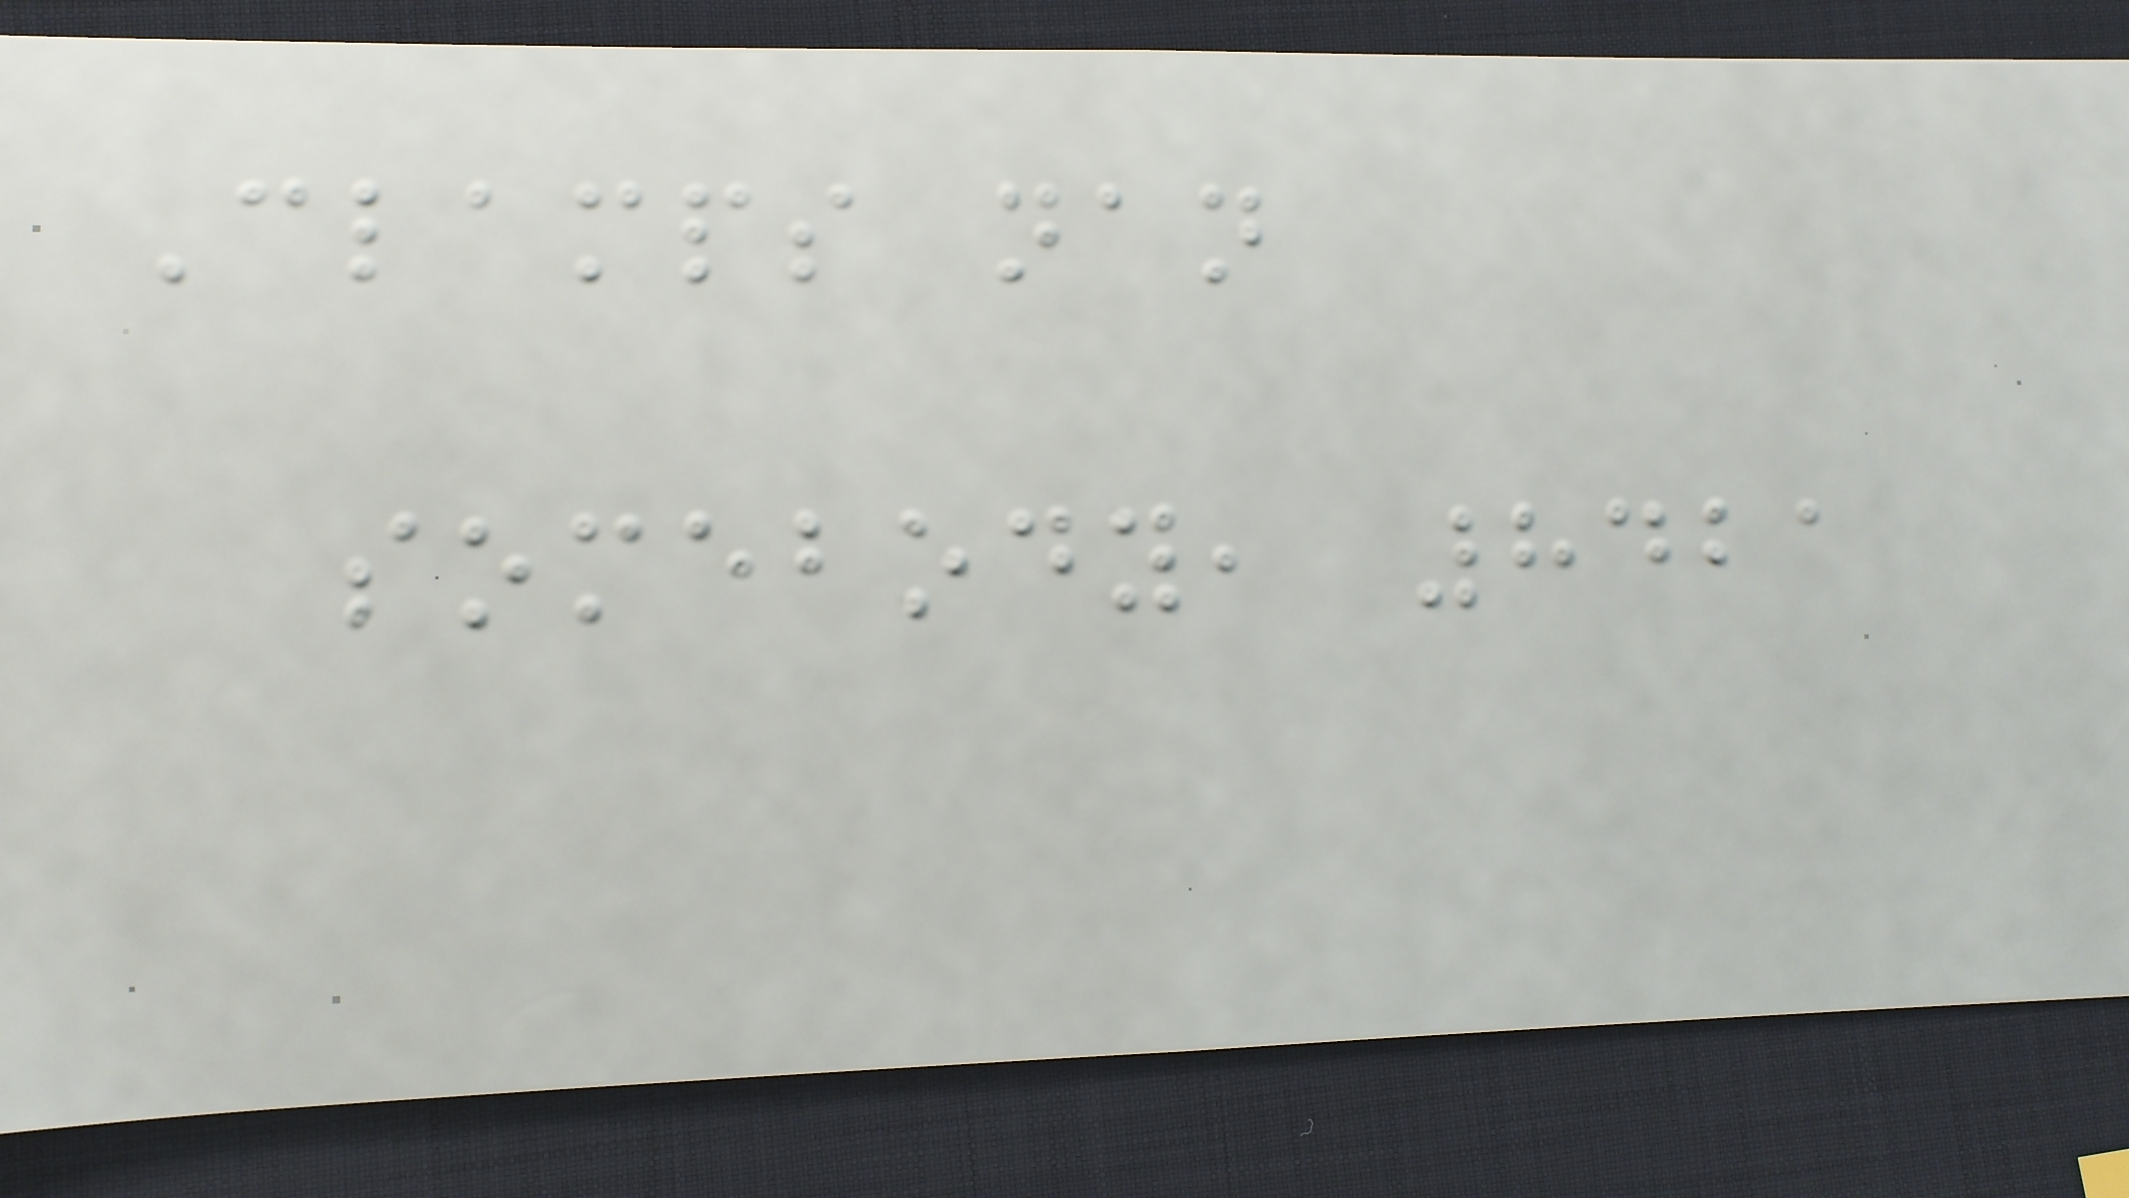Clamps nan
somebody, 8421
